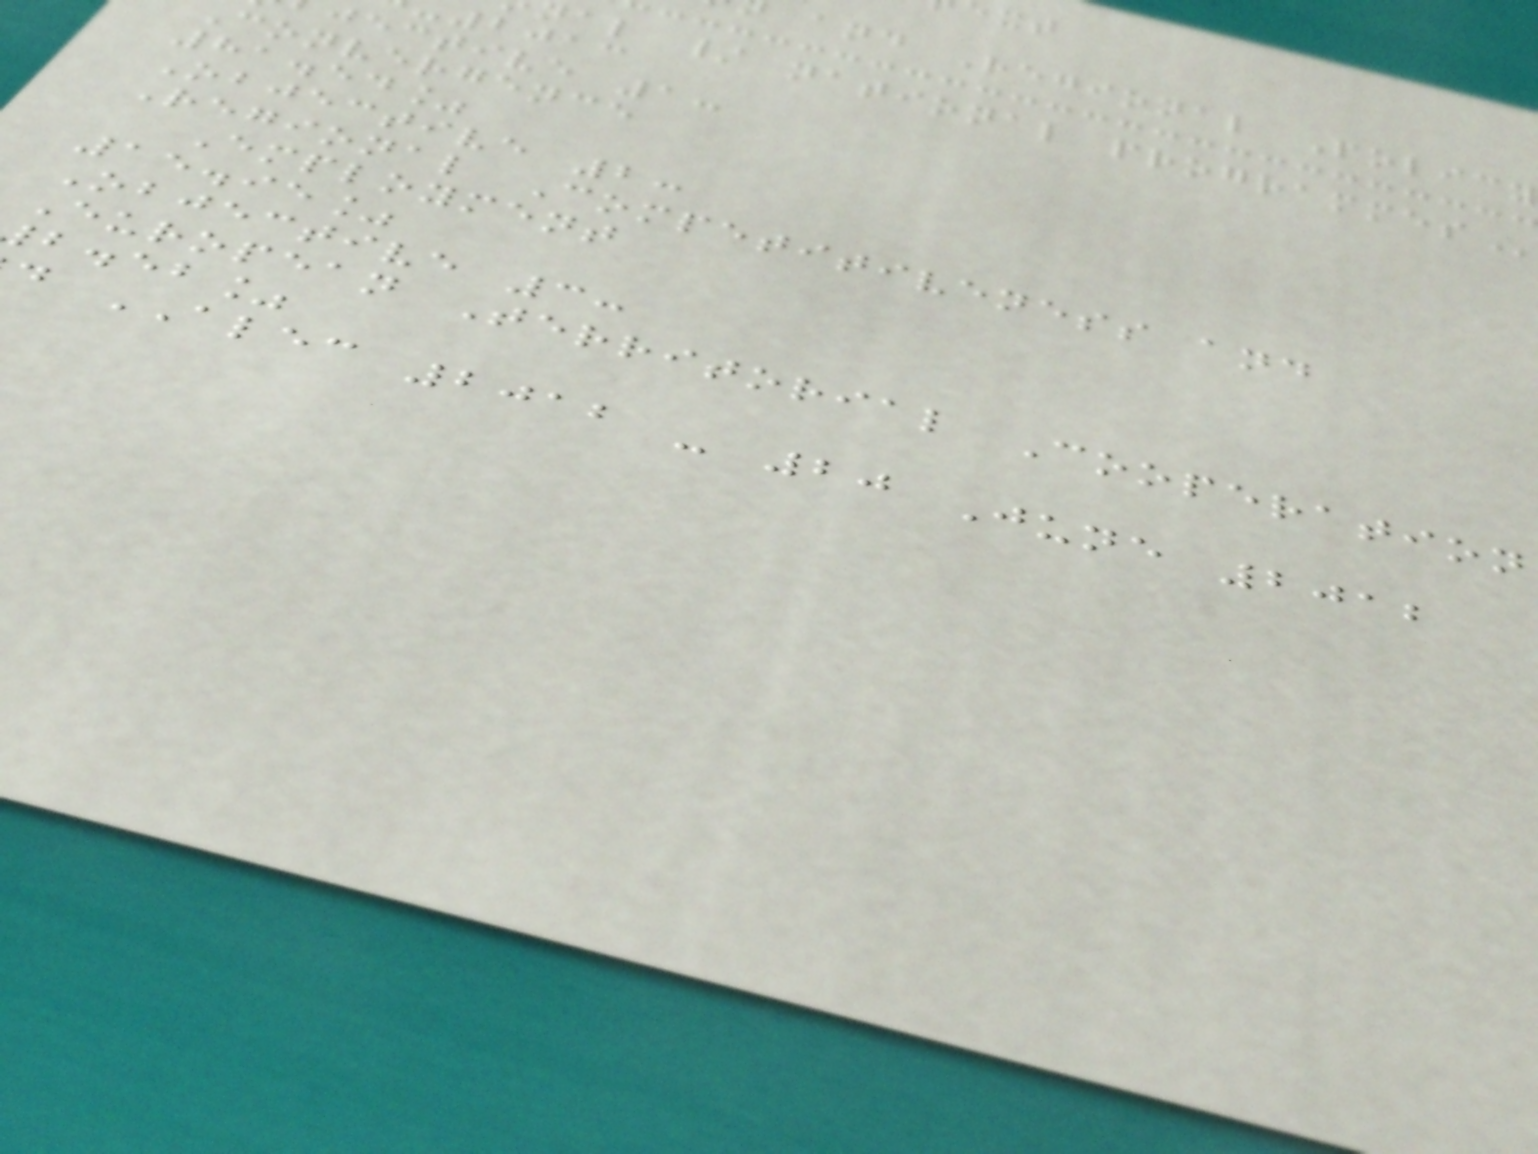and Regional Policy
al / national
2013
jective 1:
convergence
81.54%
Objective 2:
Regional Competitiveness and
Employment
15.95%
Objective 3:
European Territorial Cooperation
b.eb%
d ALEC 2012 - 20 June 2012
